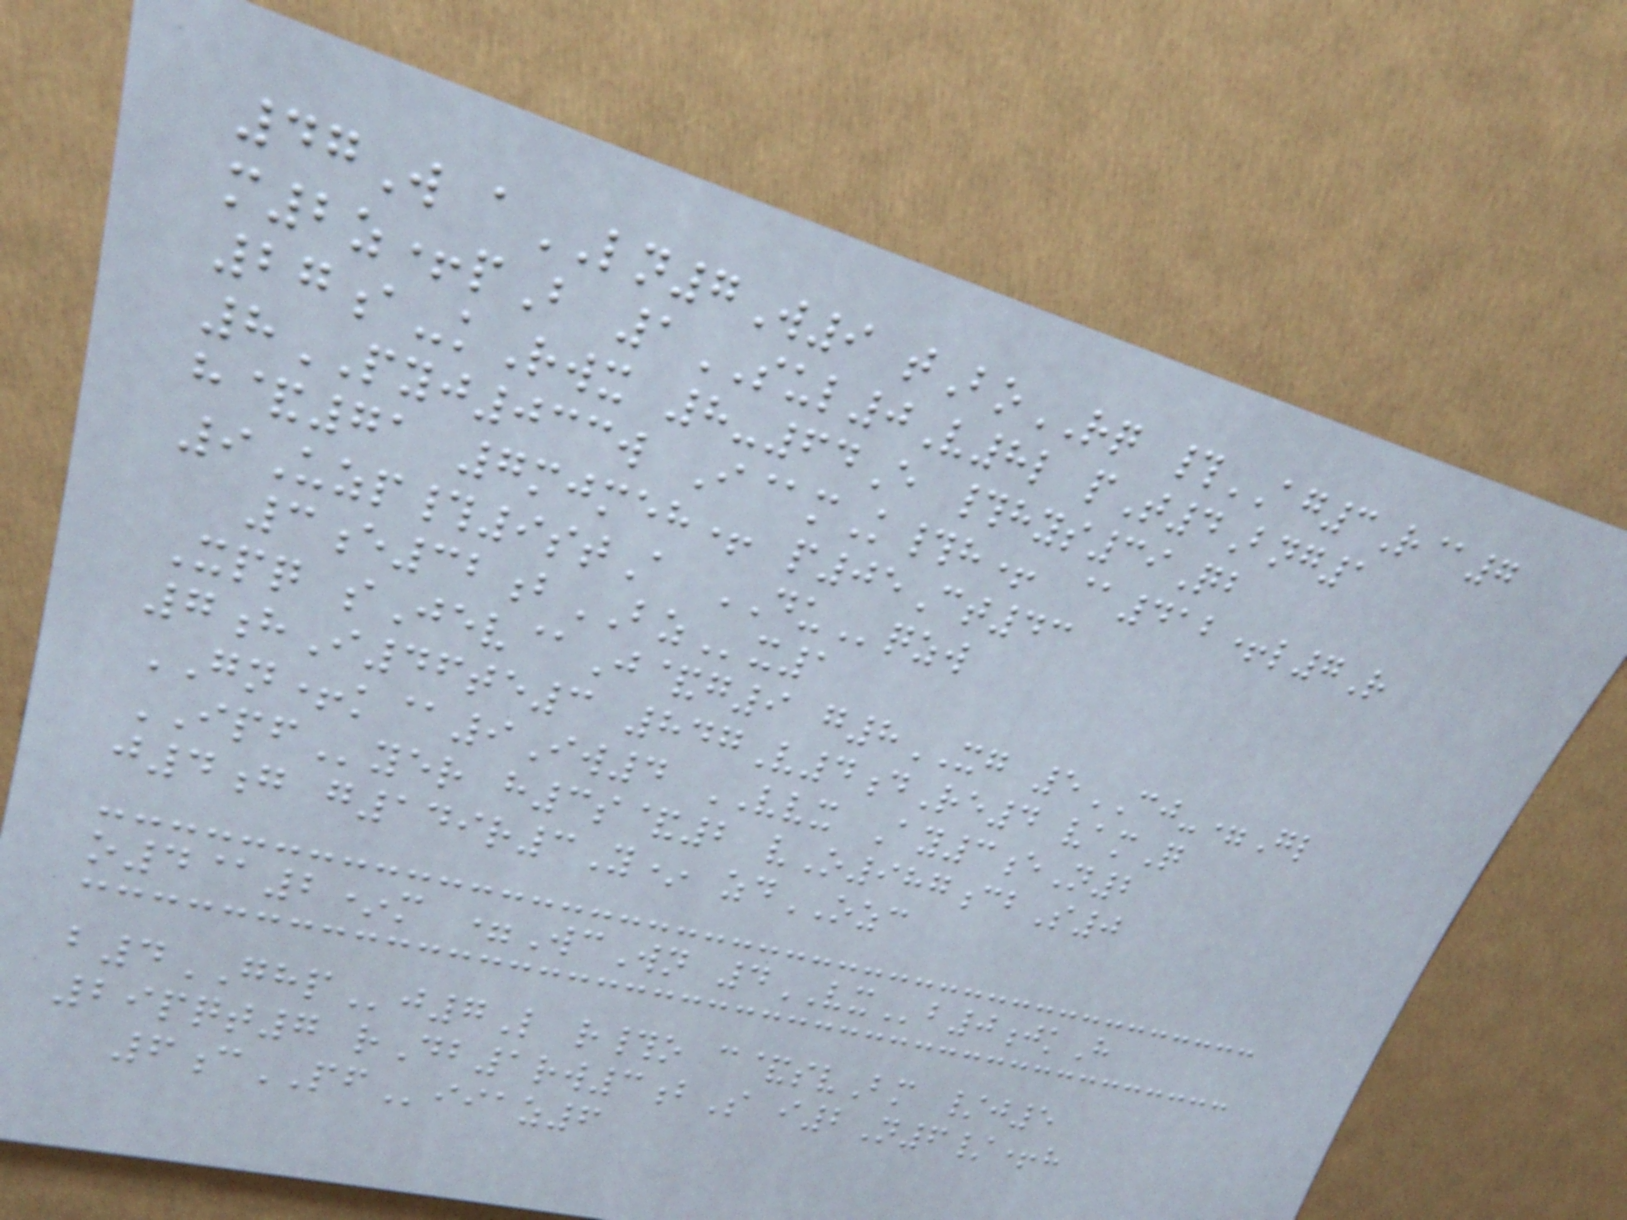47W aLN7W9 tBoRQ #AG3R@7
m2z+pB 1SUL0V8l pT4Bng1
27a-kRwx 8-64E #hys39Qb
8PYJ033w I@mK#h+ @412+l7R
h&71 7mjmeh+ p05Ct43
9Uzp#9stA DUqzw
3e32bBZx1
Xpq sJev@J&g9 g8XG 5CJ-=Gl
7hI46te3 847V4dRe4 vamQ
GN+k@9Iw4 VVX Ay3eN2
IPFyer h3s&2 vO987cbS0
j4g g149r3Y* zdOZC
o4@2*m =WcWn 4VXb0jkH
b4GHPj7L r#o c&svBm /j5
29pqt7 rDb1rw3bS i2N6/+h
6cPFiiaz6
